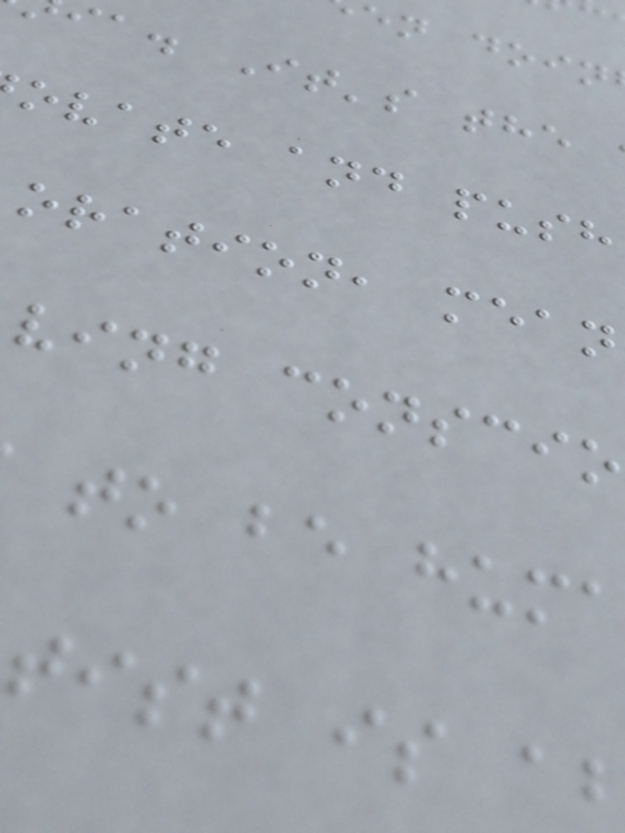en doin
a. It's the
ovate and push
oration, mean
ving conscio
to be huma
tist is a
